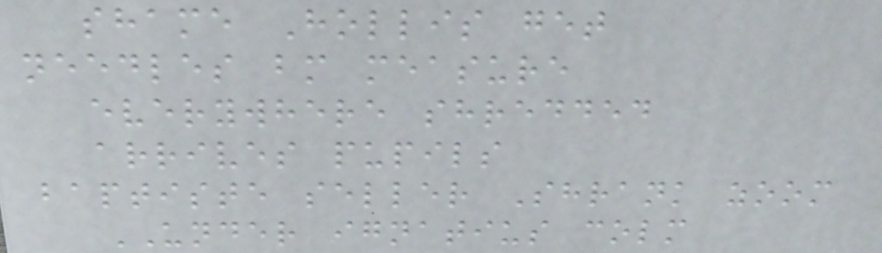shame Hollis get
needles bm measure
everywhere shredded
arrives pupils
baptiste seller Shrank zoom
UNDER ignatius colm
